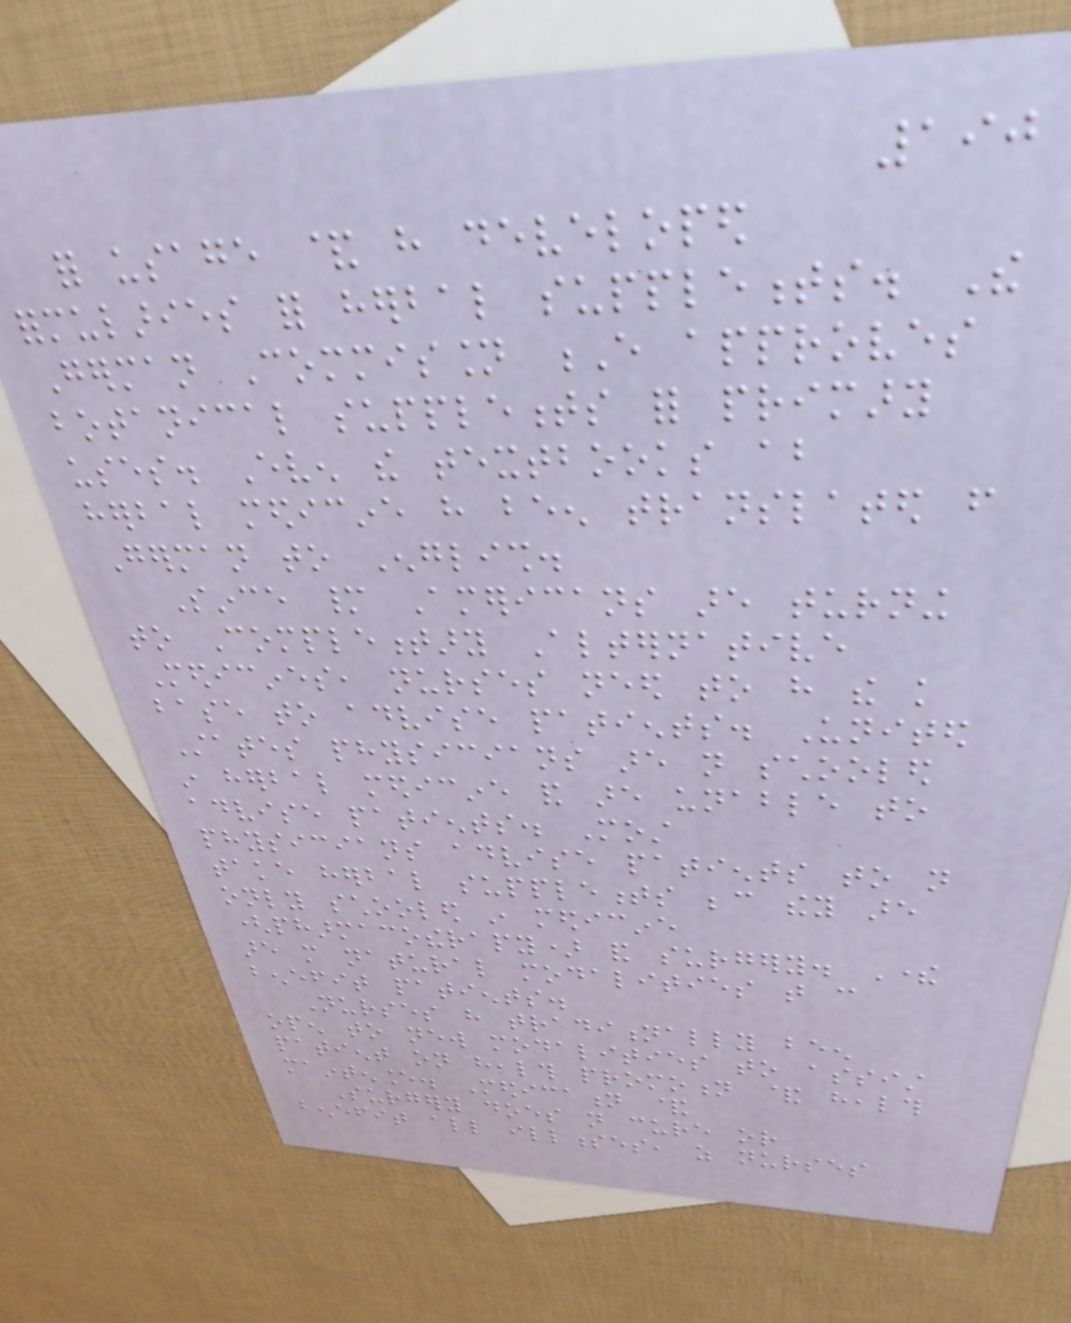190
for usage & have developed
formularies for herbal supplements. The
German Commission E approves
botanical supplements for primary
uses. Even the textbooks about
herbal medicine have been translated from
German to English.
Since many Americans are turning
to Complementary Alternative
Medicines, nurses need to have the knowledge
base to advise patients. United
States physicians are not schooled
in herbal medicine and are unable to
advise patients. Most
physicians advise patients to not
take herbal supplements because they are
only schooled in medicine
(pharmacotherapy) and surgery. There
are more natural modalities that can
benefit patients.
Nurses have traditionally been
open to new modalities to assist
patient on health promotion & health
maintenance. Medication &
Surgery does not cure or
benefit all illnesses, as nurses
